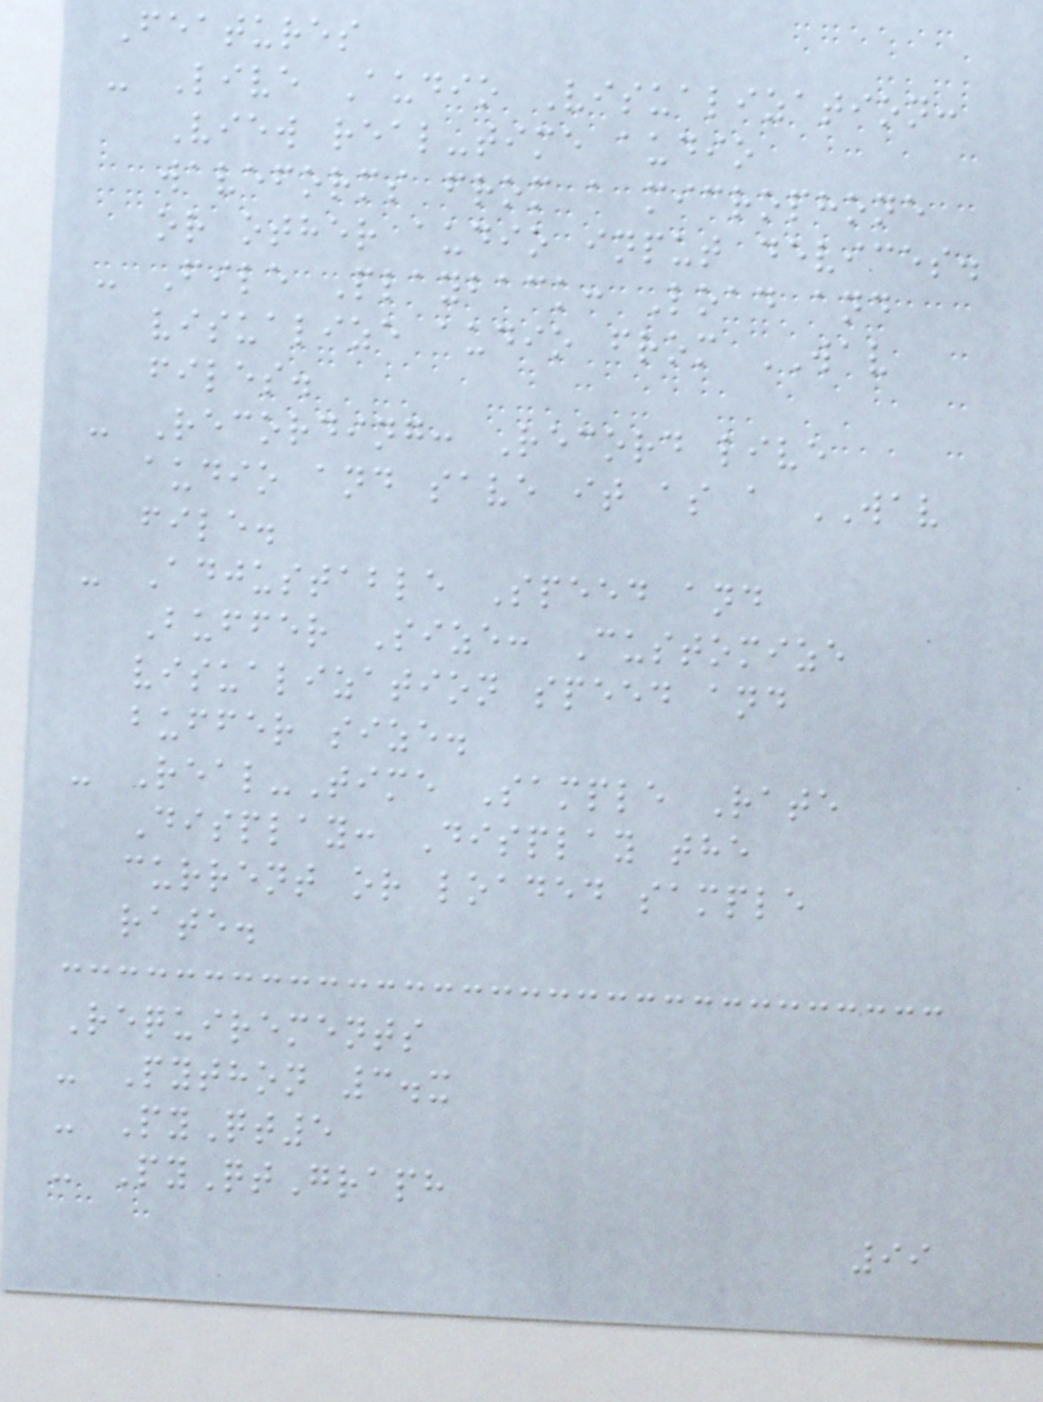Features
- Live Audio Visualization:
View real-time audio
waveforms from a microphone
or other audio input devices.
- File Playback: Load and
visualize audio from WAV
files.
- Recording: Record live
audio and save it as a WAV
file.
- Adjustable Speed and
Buffer Size: Customize
visualization speed and
buffer size.
- Real-Time Sample Rate
Display: Display the
current or loaded sample
rate.
Requirements
- Python 3.x
- PyQt5
- PyQtGraph
99
